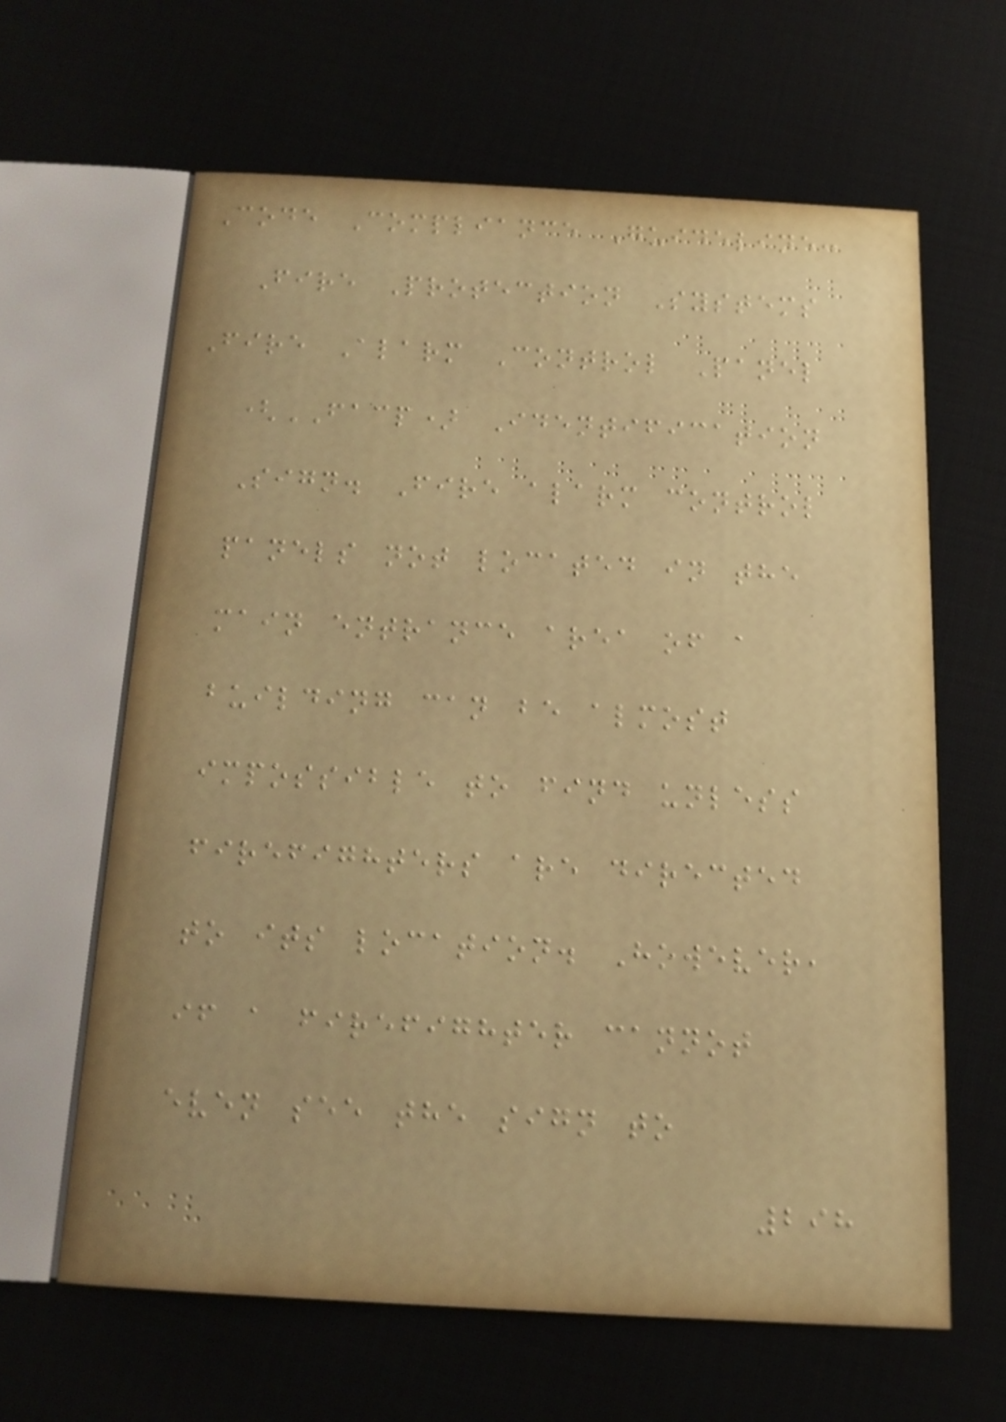Code Compliance Guideline:
Fire Protection Systems
Fire Alarm Control Panel
(FACP) Identification
Sign. Fire alarm control
panels not located in the
main entrance area of a
building can be almost
impossible to find unless
firefighters are directed
to its location. However,
if a firefighter cannot
even see the sign to
298
